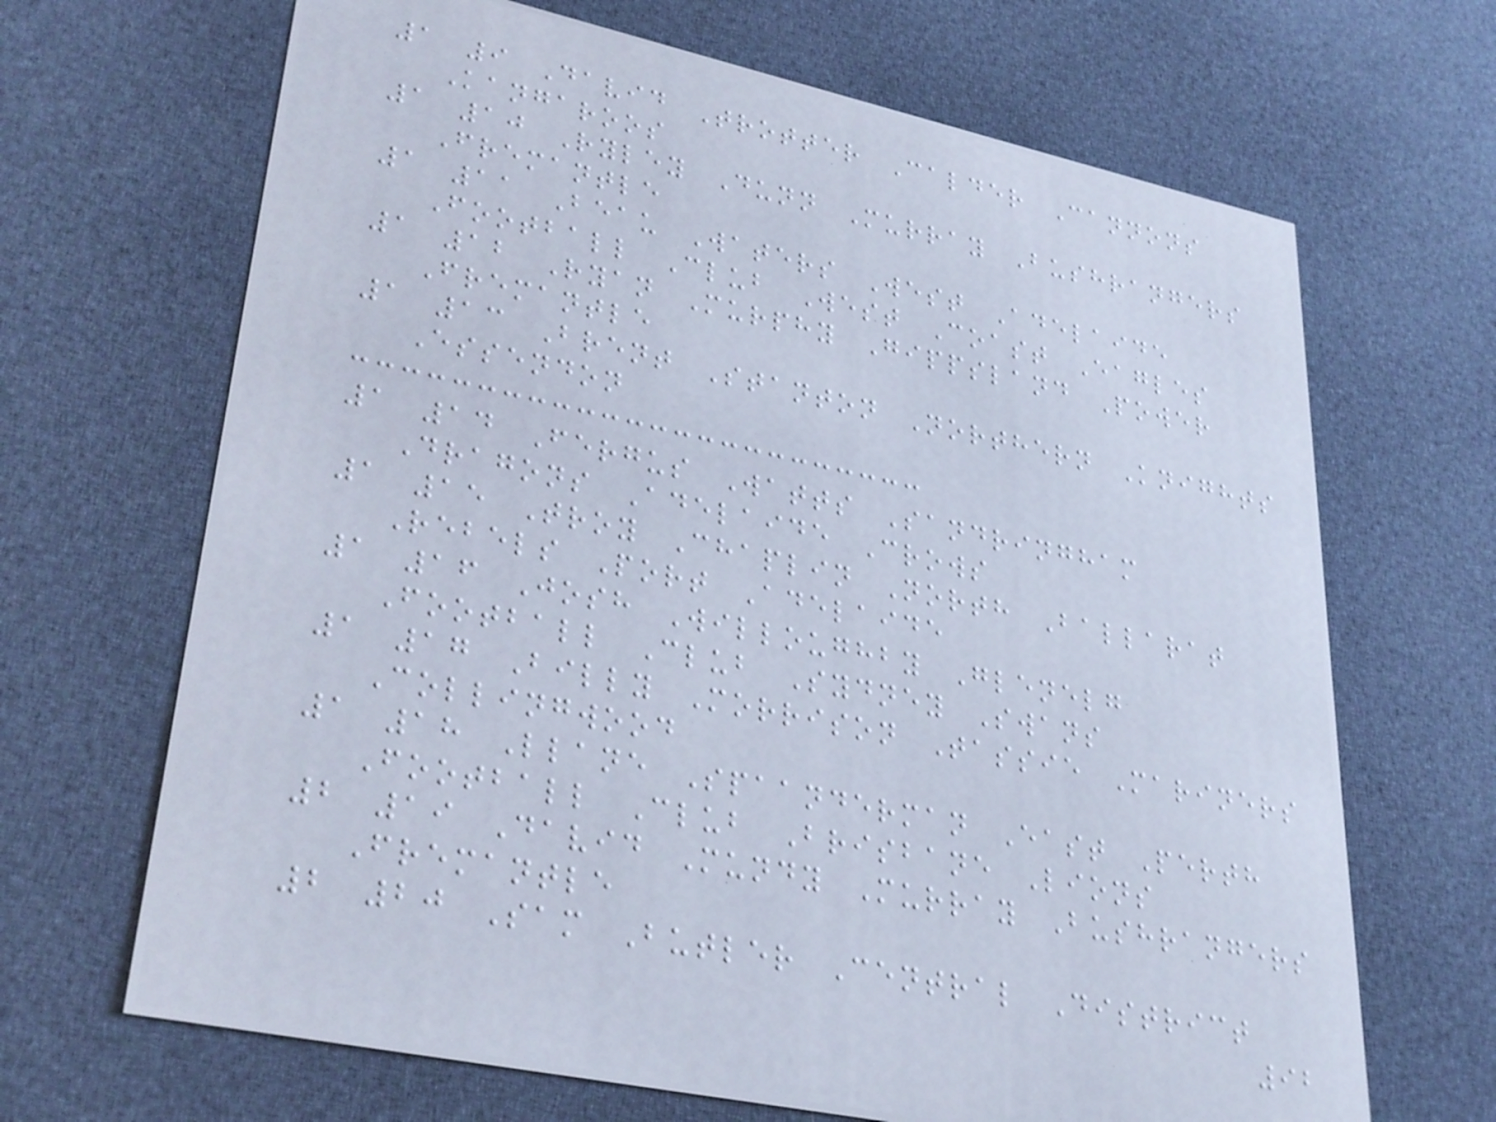1 9 David Trotter Calder Cannons
Kangaroos
1 10 Ryley Dunn Murray Bushrangers
Fremantle
1 11 Beau Waters West Adelaide
Football Club West Coast Eagles
1 12 Ryan Murphy Gippsland Power
Fremantle
1 13 Brent Stanton Northern Knights
Essendon
1 14 Fergus Watts Sandringham
Dragons Adelaide Crows
1 15 Troy Chaplin North Ballarat
Rebels Port Adelaide
1 16 Josh Willoughby Glenelg
Football Club Sydney Swans
1 17 Billy Morrison Tassie Mariners
Collingwood
1 18 Llane Spaanderman East Perth
Football Club Brisbane Lions
2 19 David Mundy Murray Bushrangers
Fremantle
2 20 Sam Butler Central District
92
